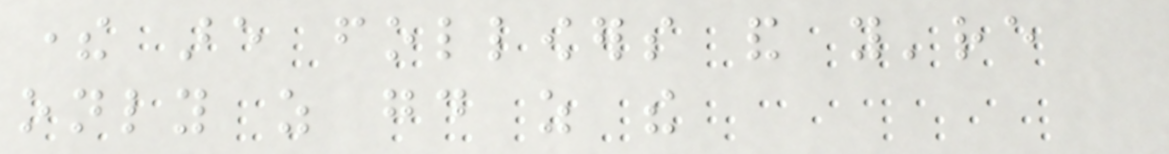there are followers and you're
only as good as the
